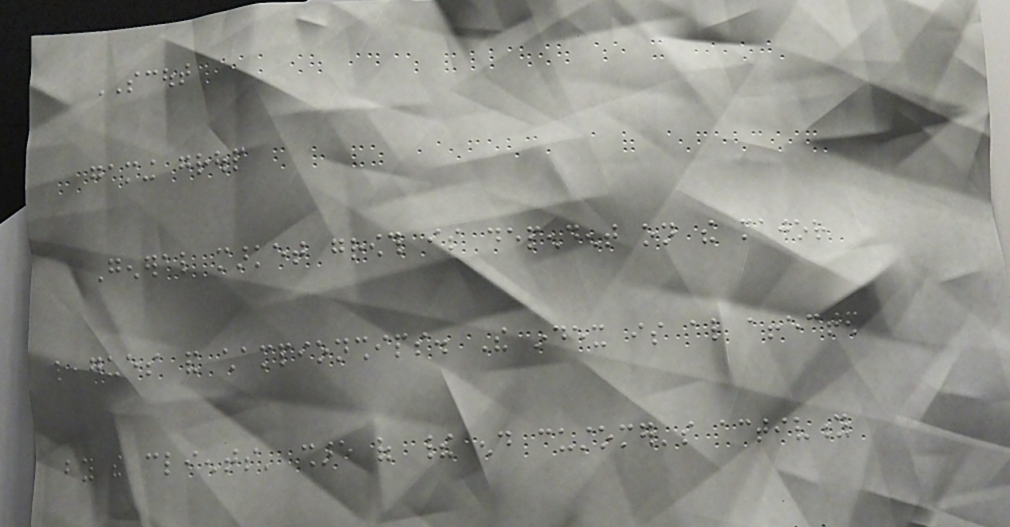SCOUT
gaming group
General market growth is dependent on the major
leagues and championships. The index is also affected
by the clients' share of their end customer's activity
